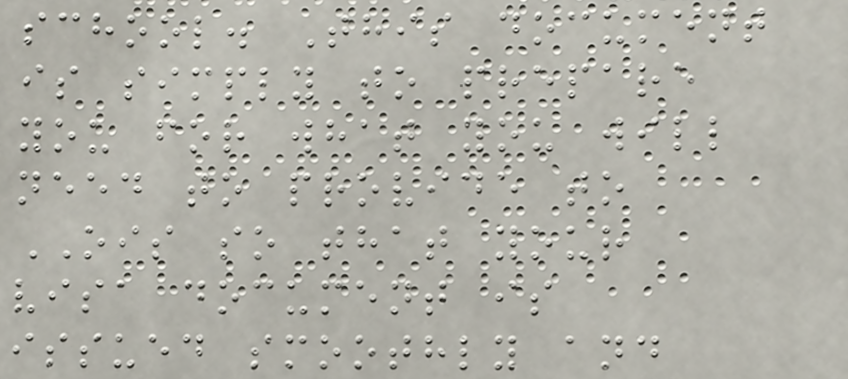school. This document
is simply to prepare
you for what you will
need to provide to
OIS so that your
visa document is
issued smoothly and
